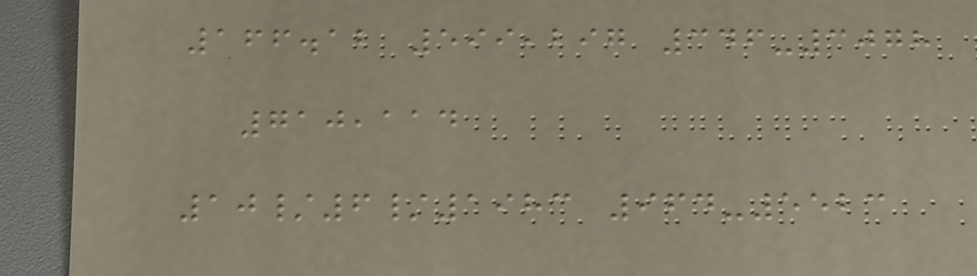166.12 599,297 346-3078
710,114
10/6/1983 964-5523
